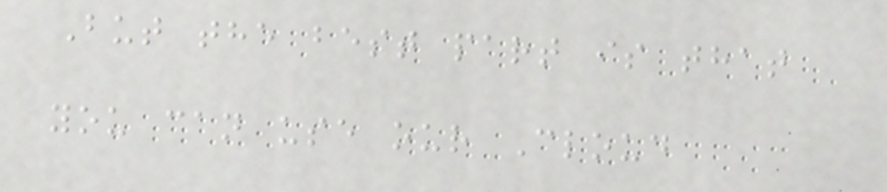But the best part is that
you can use our Cloud
